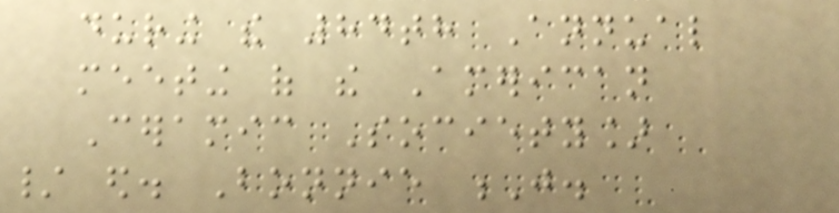during the 84th Annual
meeting of the American
Ceramic Society]
/ ed. Bonnie J.
